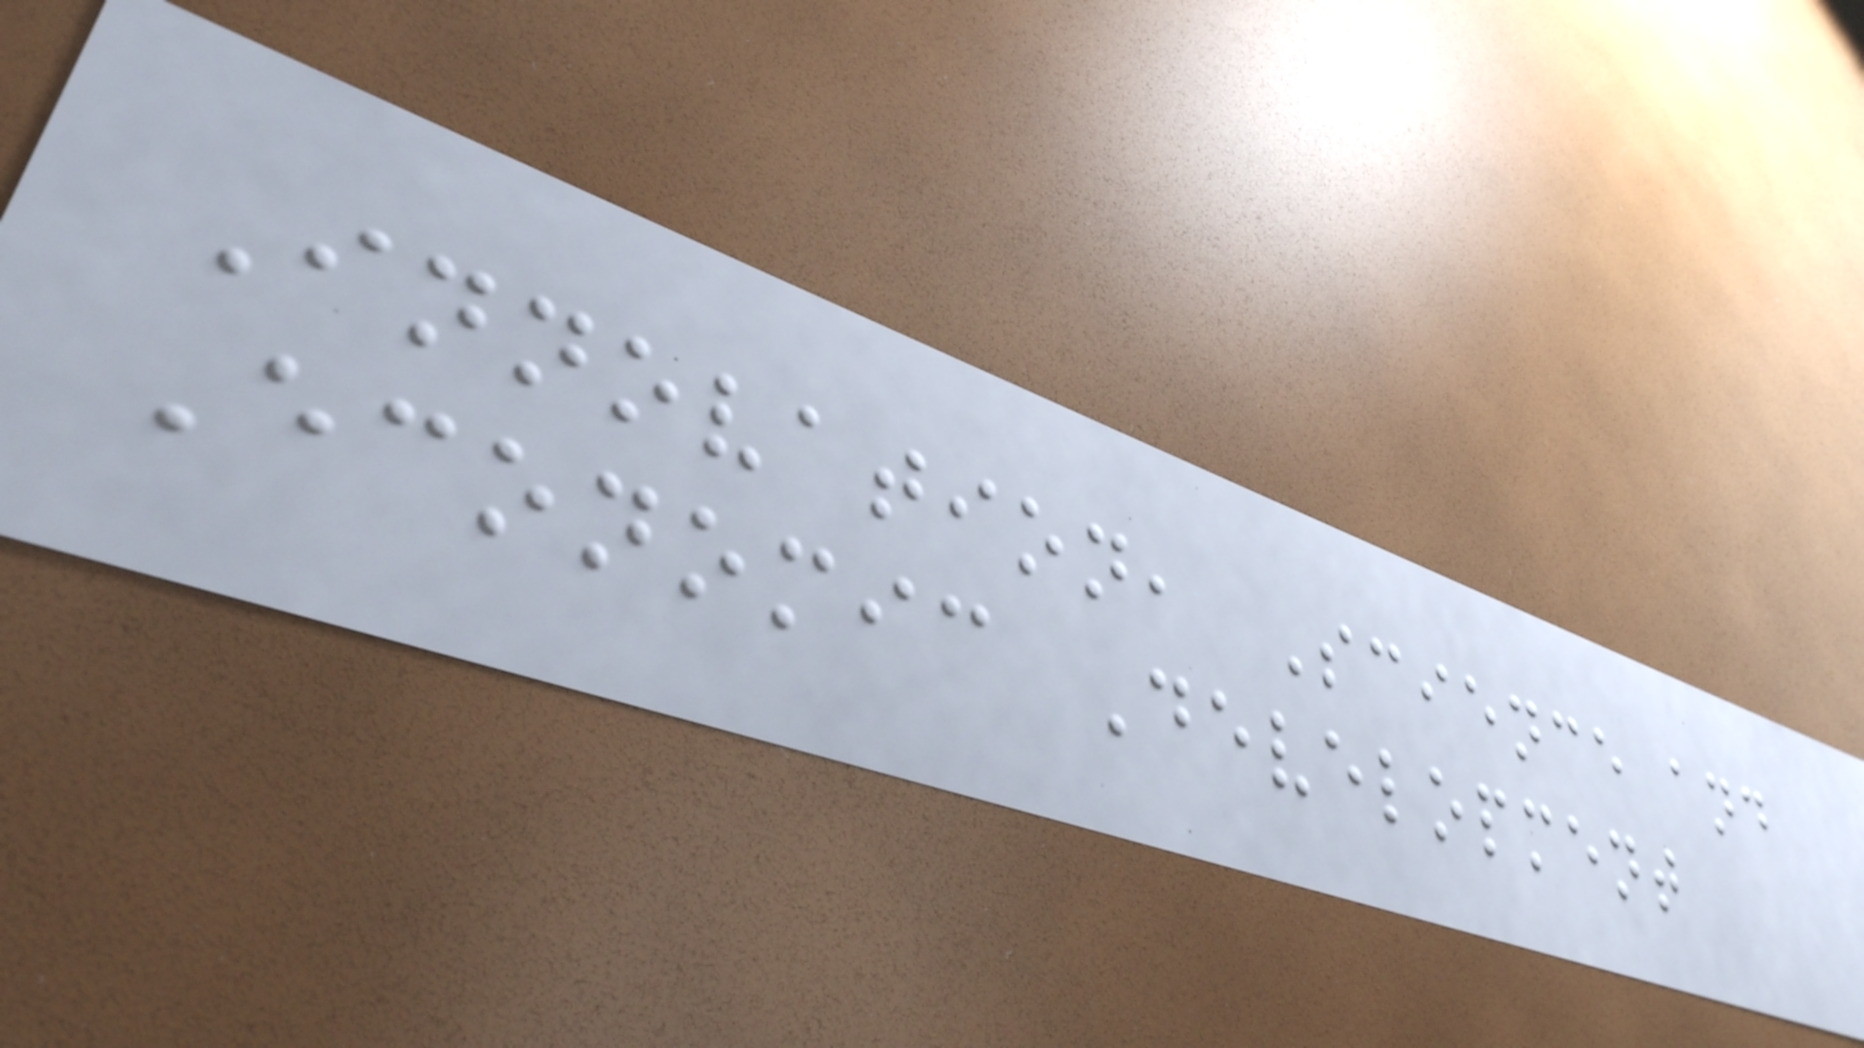Innovation, Science and
Economic Development
